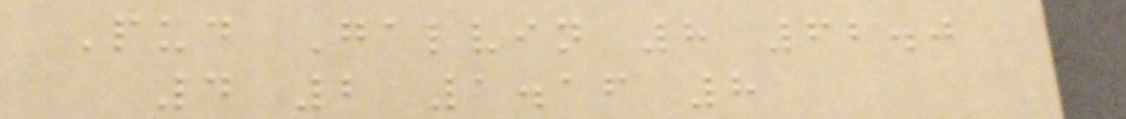Pud Galvin 8 62.0
4 2 1.16 8
